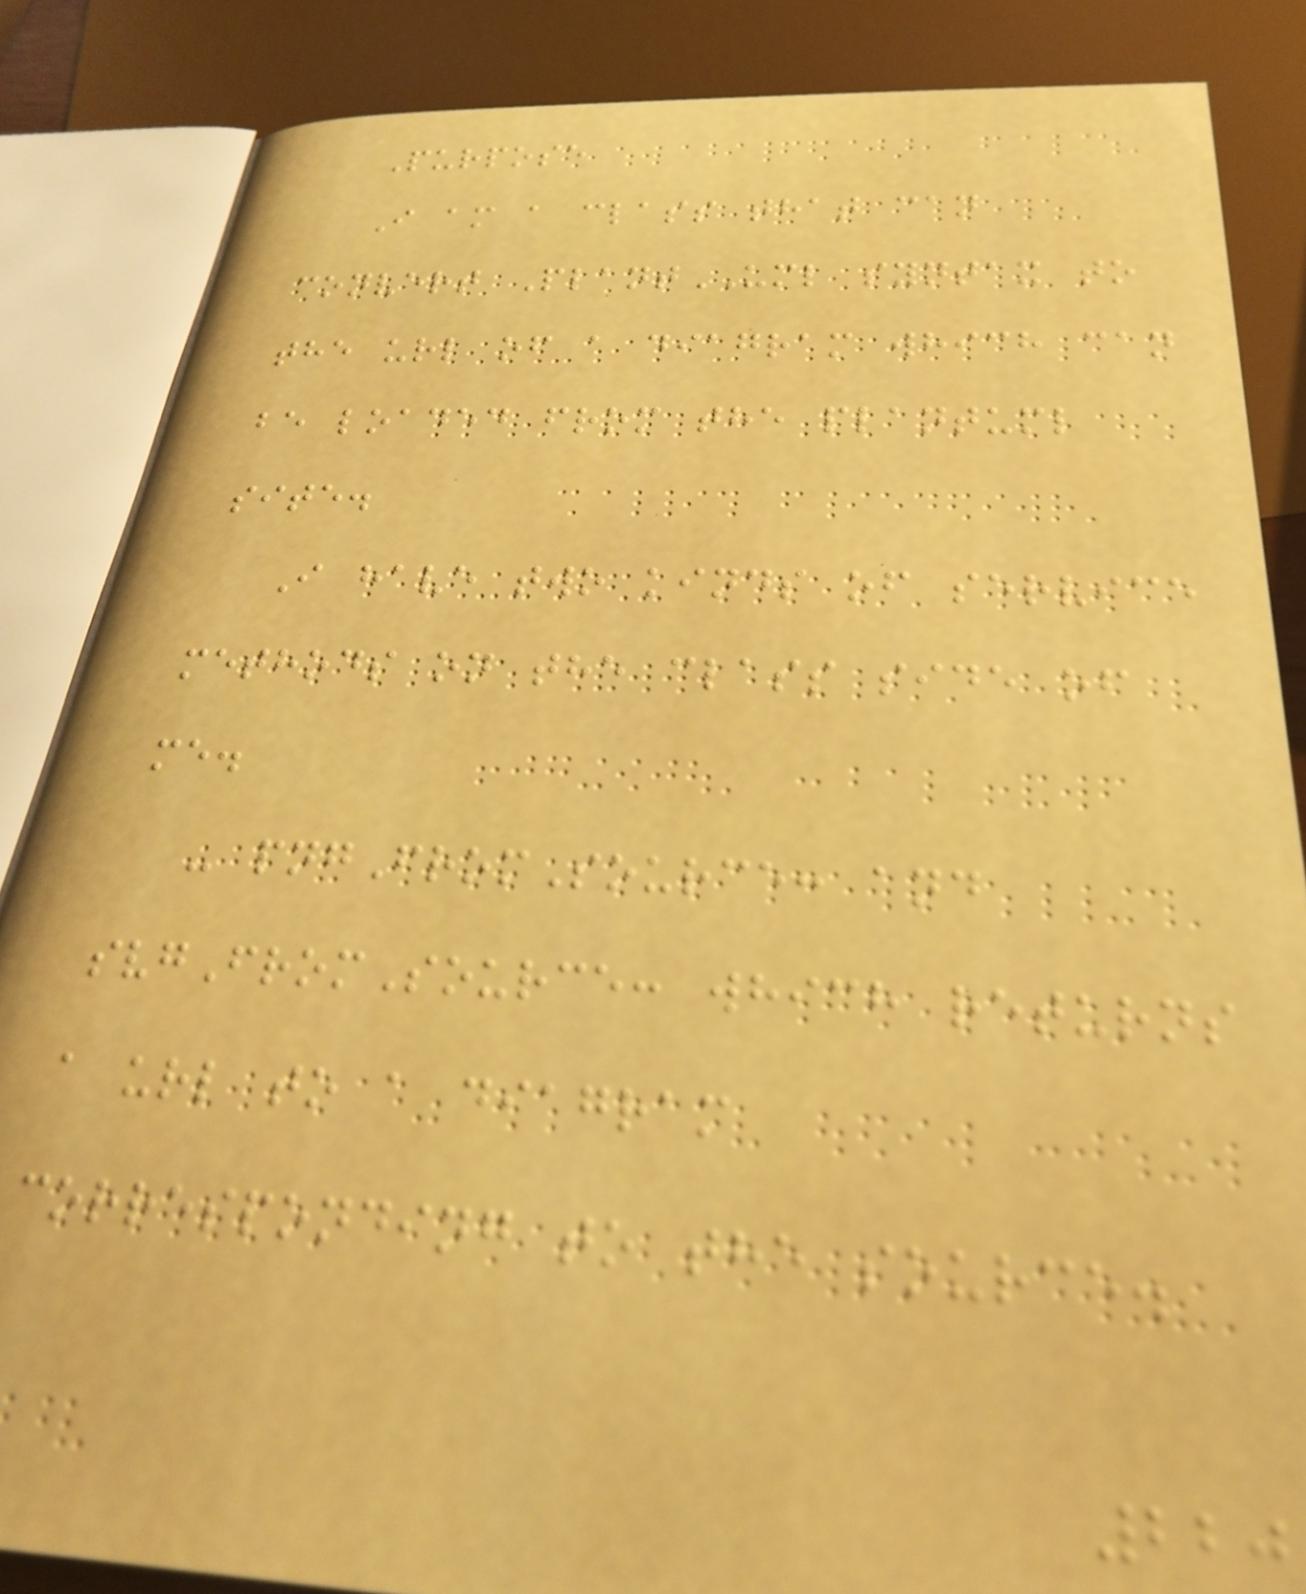Purpose
I am a class that can
convert PlantUML syntax to
the url of a diagram which can
be loaded from the plantuml
site.
I have two kinds of service
methods on the class side of
me.
- pngFromSource: and
svgFromSource: which returns
a url to a diagram
corresponding to the source.
220
